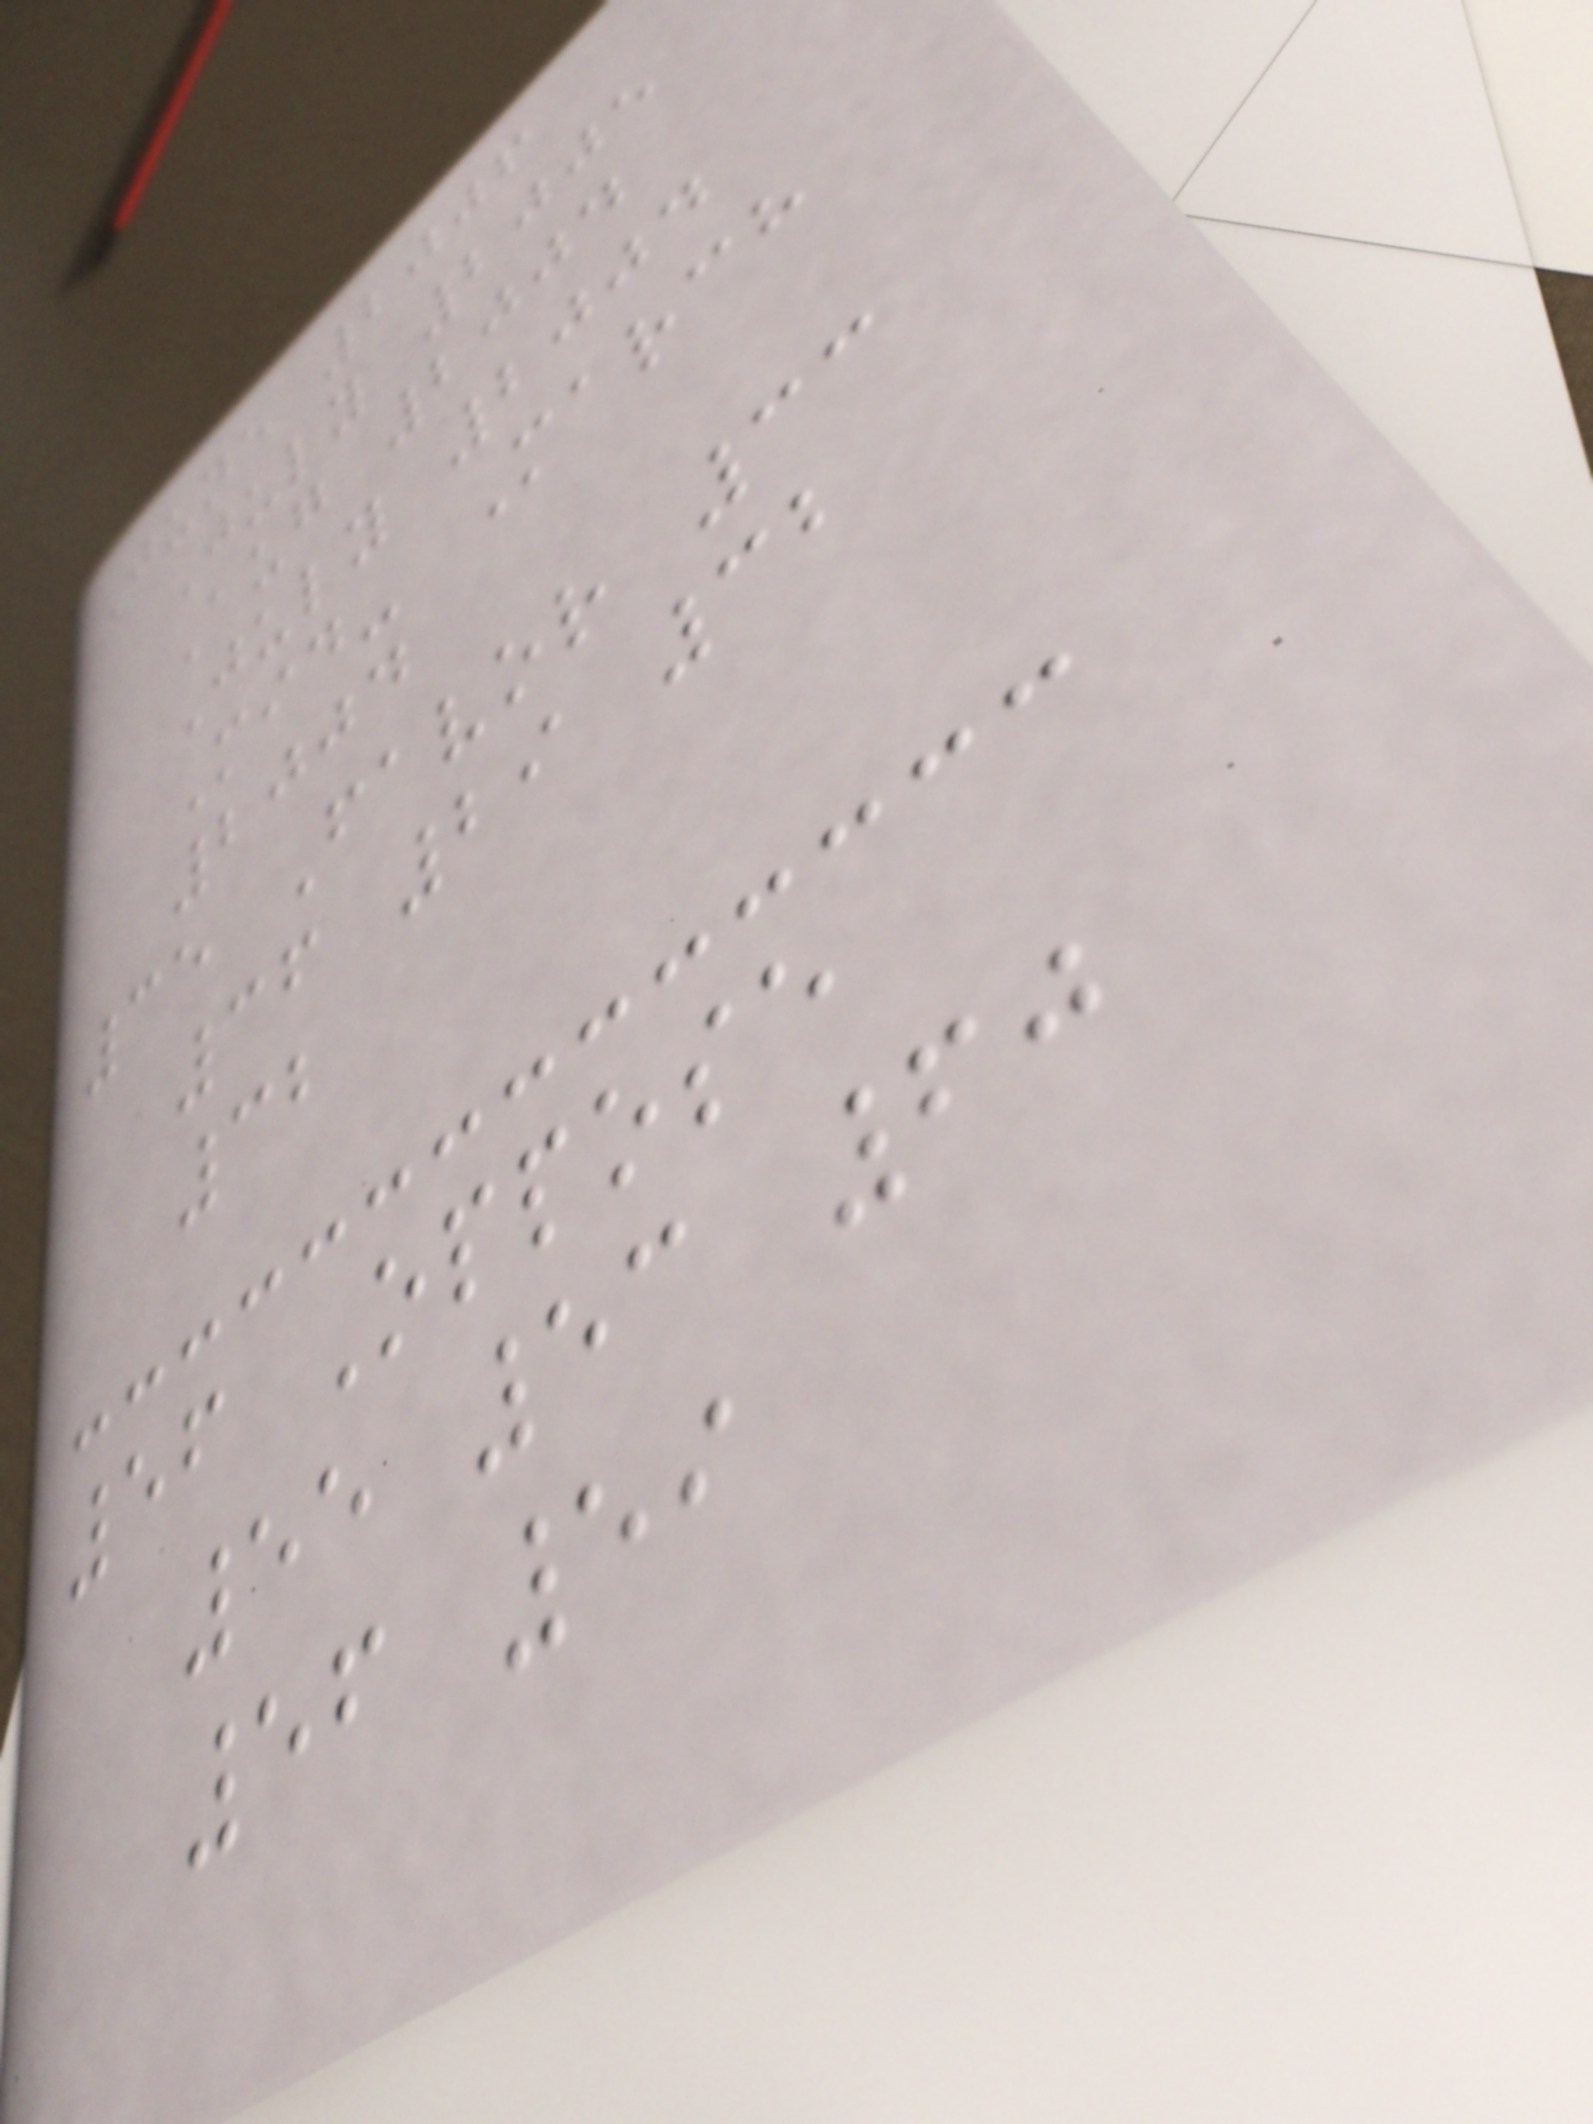June 2006
July 2005
Aug 2004
July 2004
Mid- March
2004
35 Favor 33
36 29 32
32
56 Oppose
55 53 60
56 59
